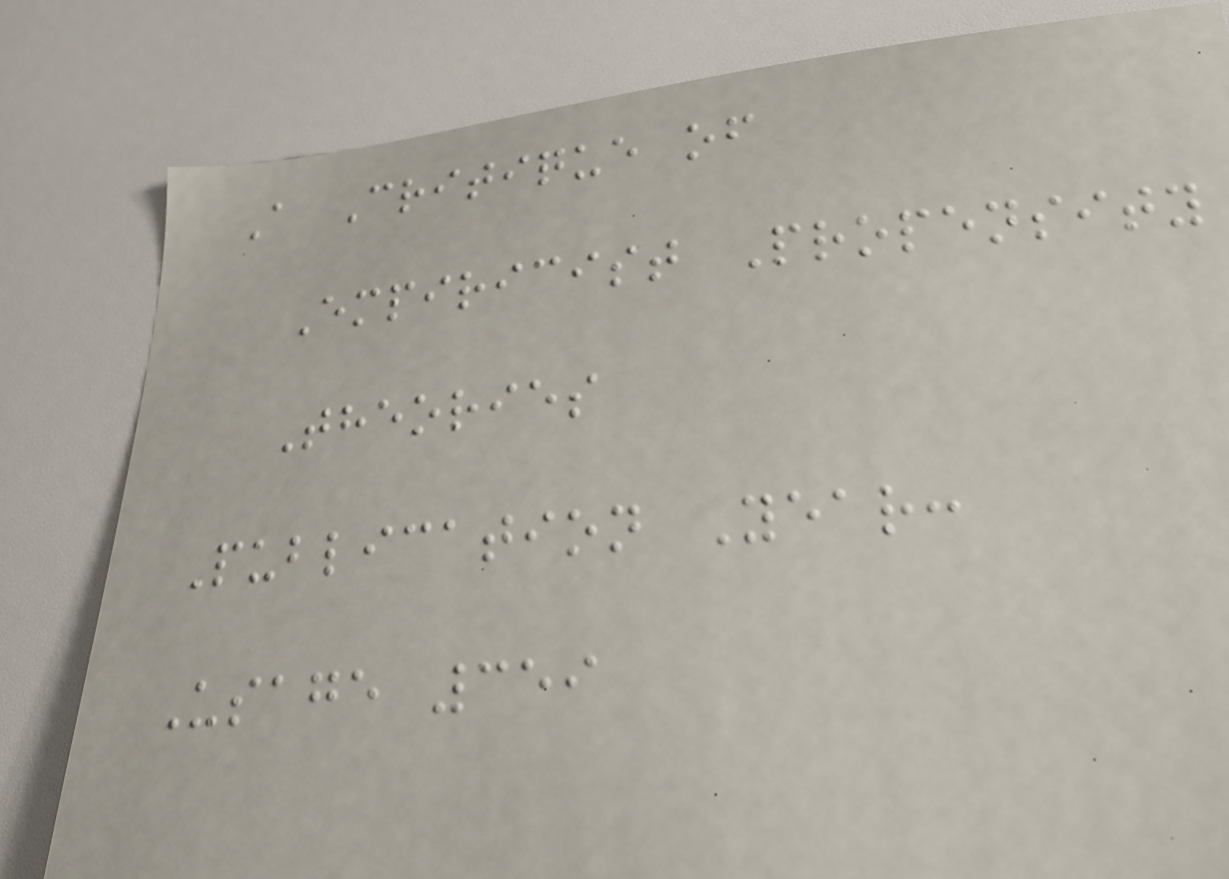A Critique of
Empiricist Propensity
Theories
Publication Year:
Usage 359
